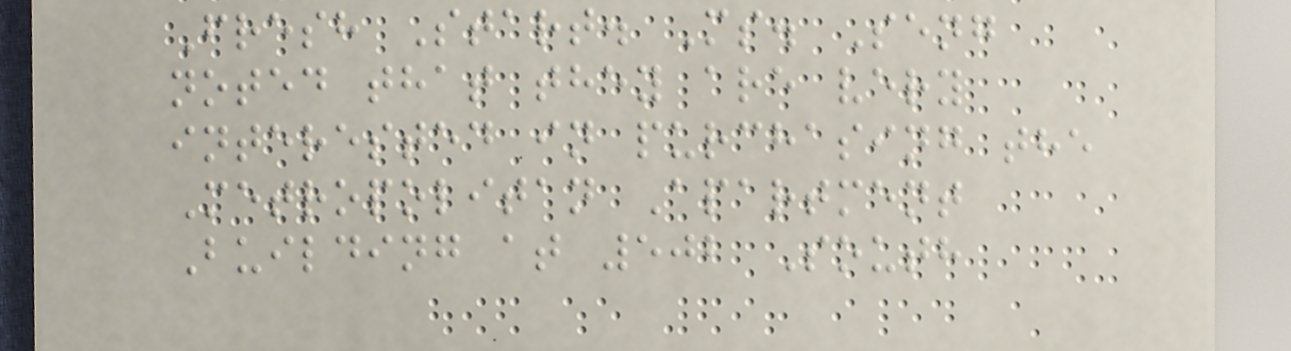Fresh Start. Ms. Seng
noted that they are very
interested in purchasing the
Metropolitan Apartment
Building at 502 South
